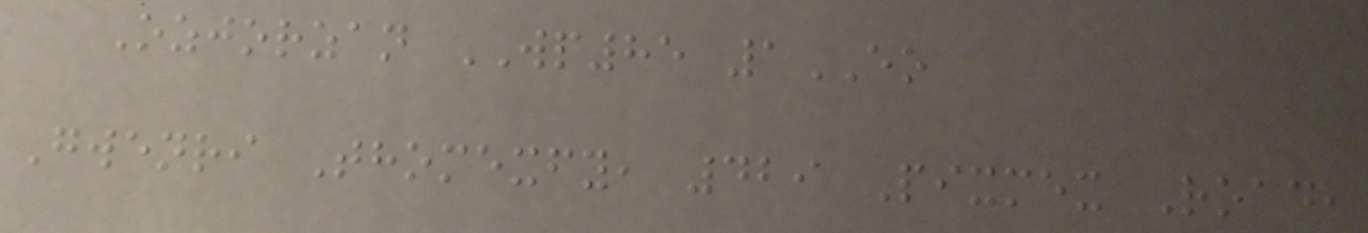Ozjorzan WP85 1EO
Gwenri Thomexfy, 429 Pixmex Road,
